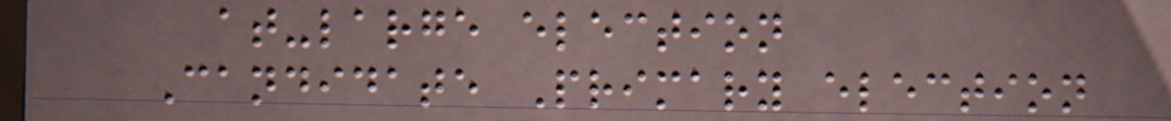at-large election
Candidate Primary election
